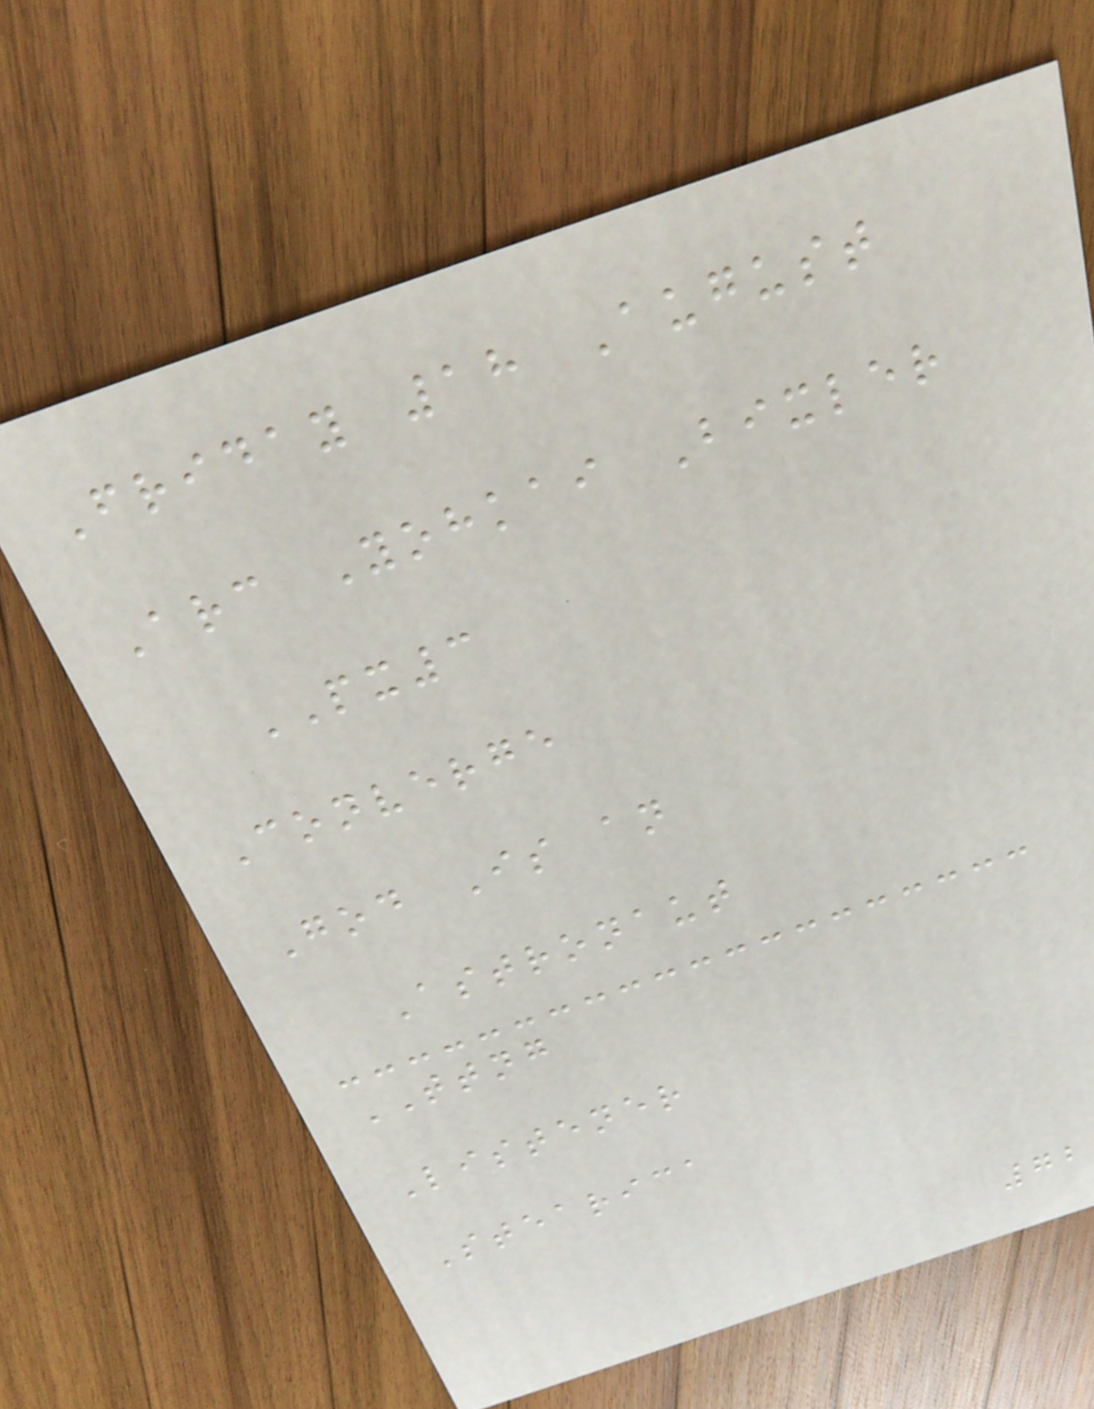Friday 18 August
Arc Yohkai Bixler
PX3
Converge
God Is an
Astronaut
TTNG
Listener
Stearica
72
